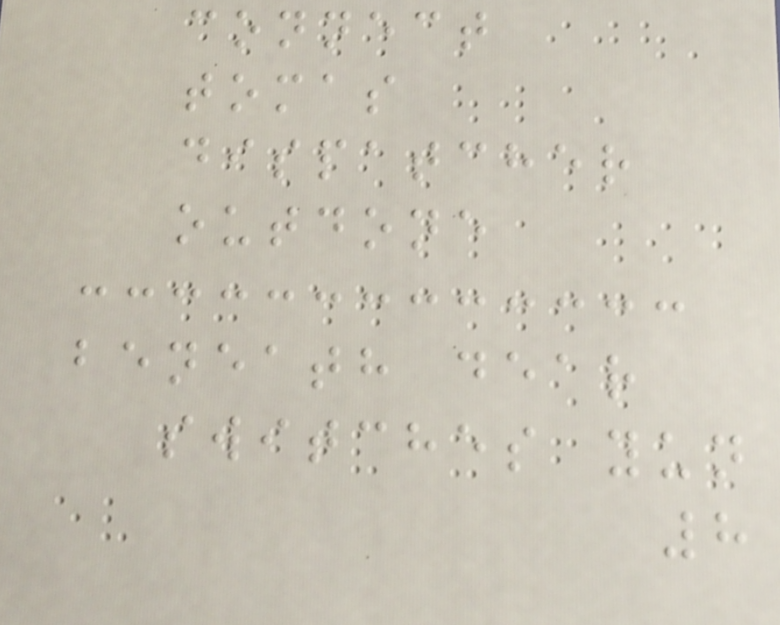connect
tomas
dispatcher
outdone
beneath dear
switches yun
8
